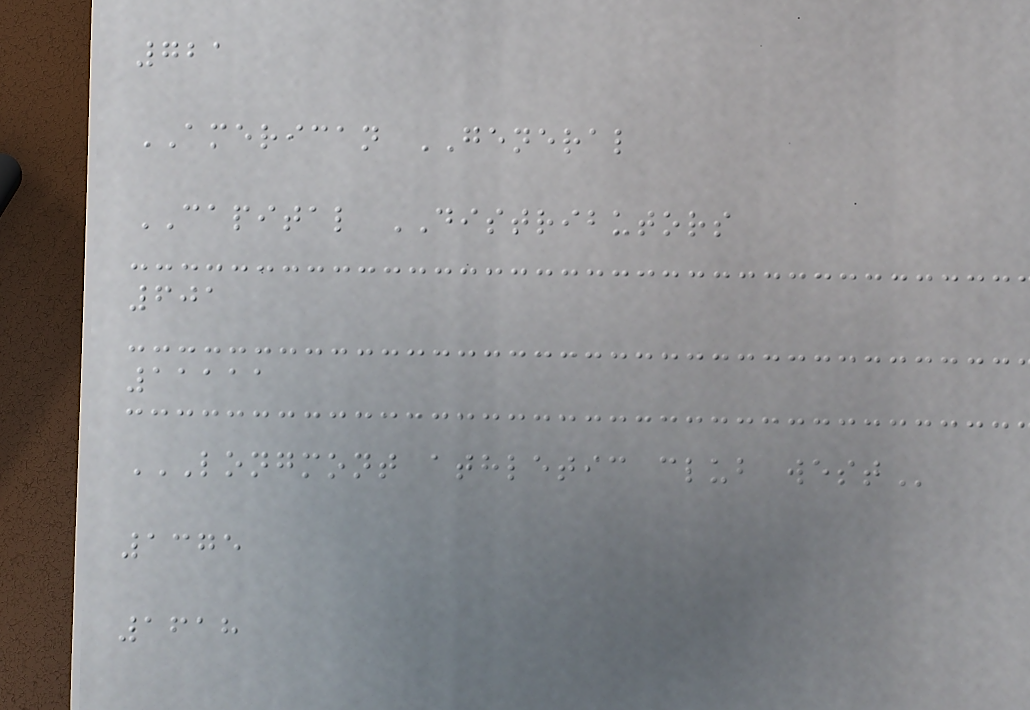721
AMERICAN GENERAL
CAPITAL DISTRIBUTORS
601
11111
LONGMONT ATHLETIC CLUB WEST
1375
1618
